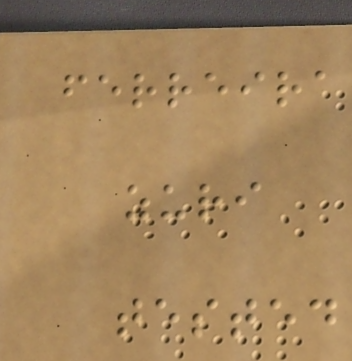ferreira
zuri
tested
